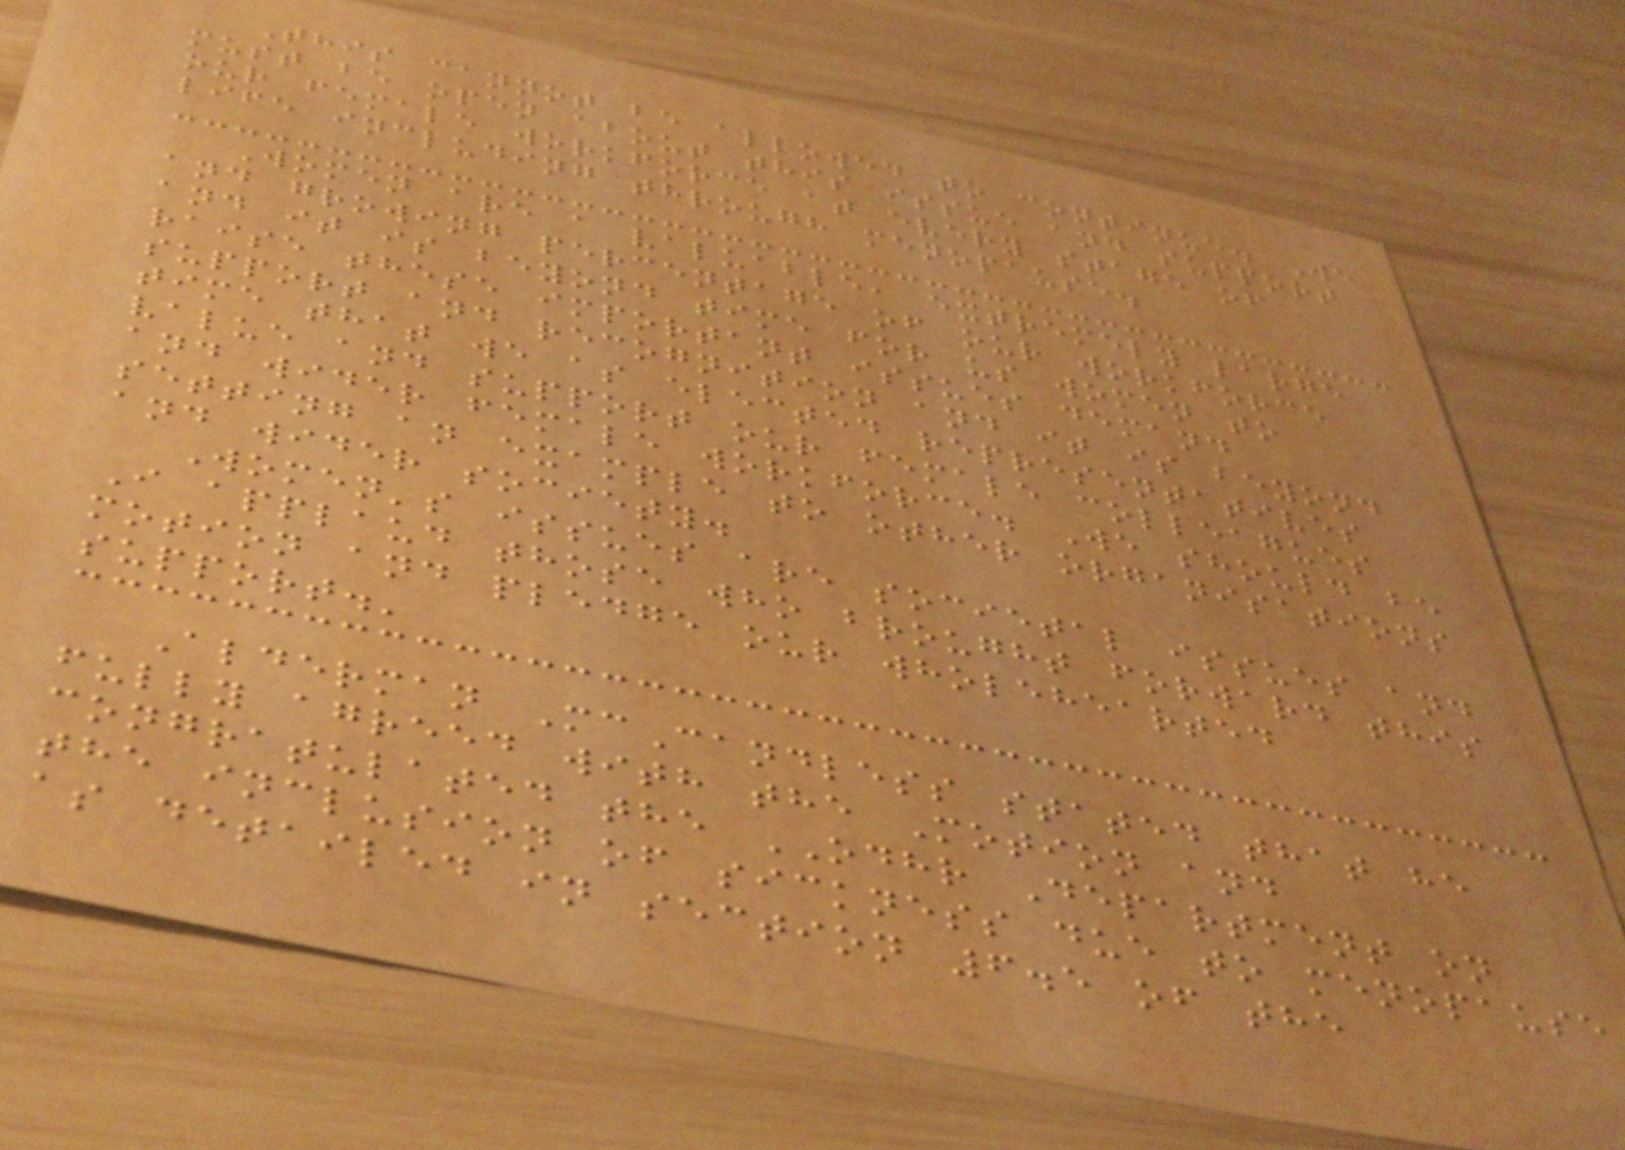This cannot be allowed to continue. We
must be open about this issue and support
our female workforce at every stage of
life including through menopause.
Women are a valuable, extremely large
and growing percentage of our workforce
and it is beyond time for us women to
raise these important issues demand
support and recognition and it is beyond
time that we as elected representatives
value and support our female colleagues
and wider female workforce. We should be
setting an example to other organisations
and wider society.
Women's issues are societal issues and
I applaud those who brought forward this
motion and pledge our wholehearted
support.'
Alderman McCandless stated that he
fully agreed with the Motion and
congratulated the ODHR Department on
the inclusion of sickness due to menopause
as detailed in section 6.5 of the
